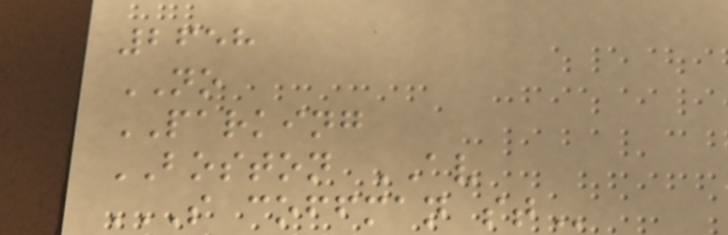2658
NO
PARKING
BOSTON AV
S COFFMAN ST
